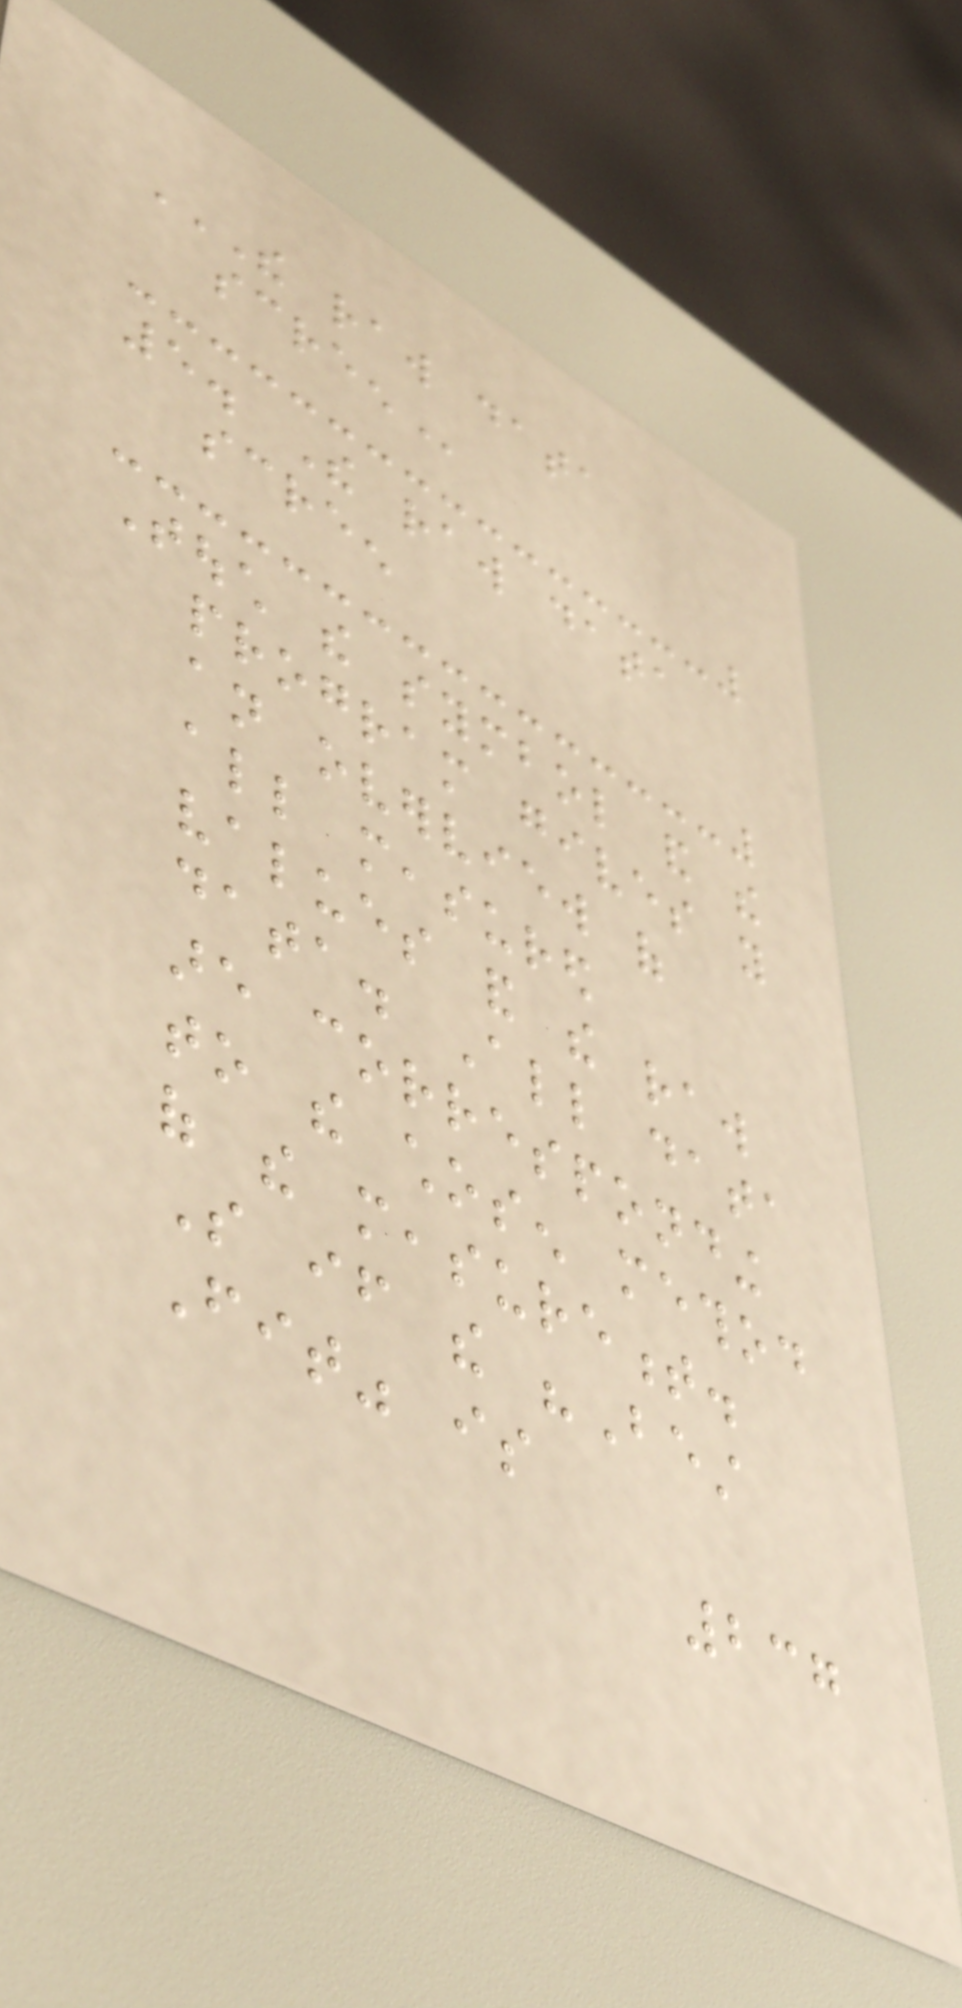THE RAW DATA
SCREEN
5. The raw data
screen
Touch the symbol and the
program gives you
an overview of
all measured
values and the raw
data. All data
are corresponding
to the chosen method
of the measurement.
So if the "Best
Fit" is
237
